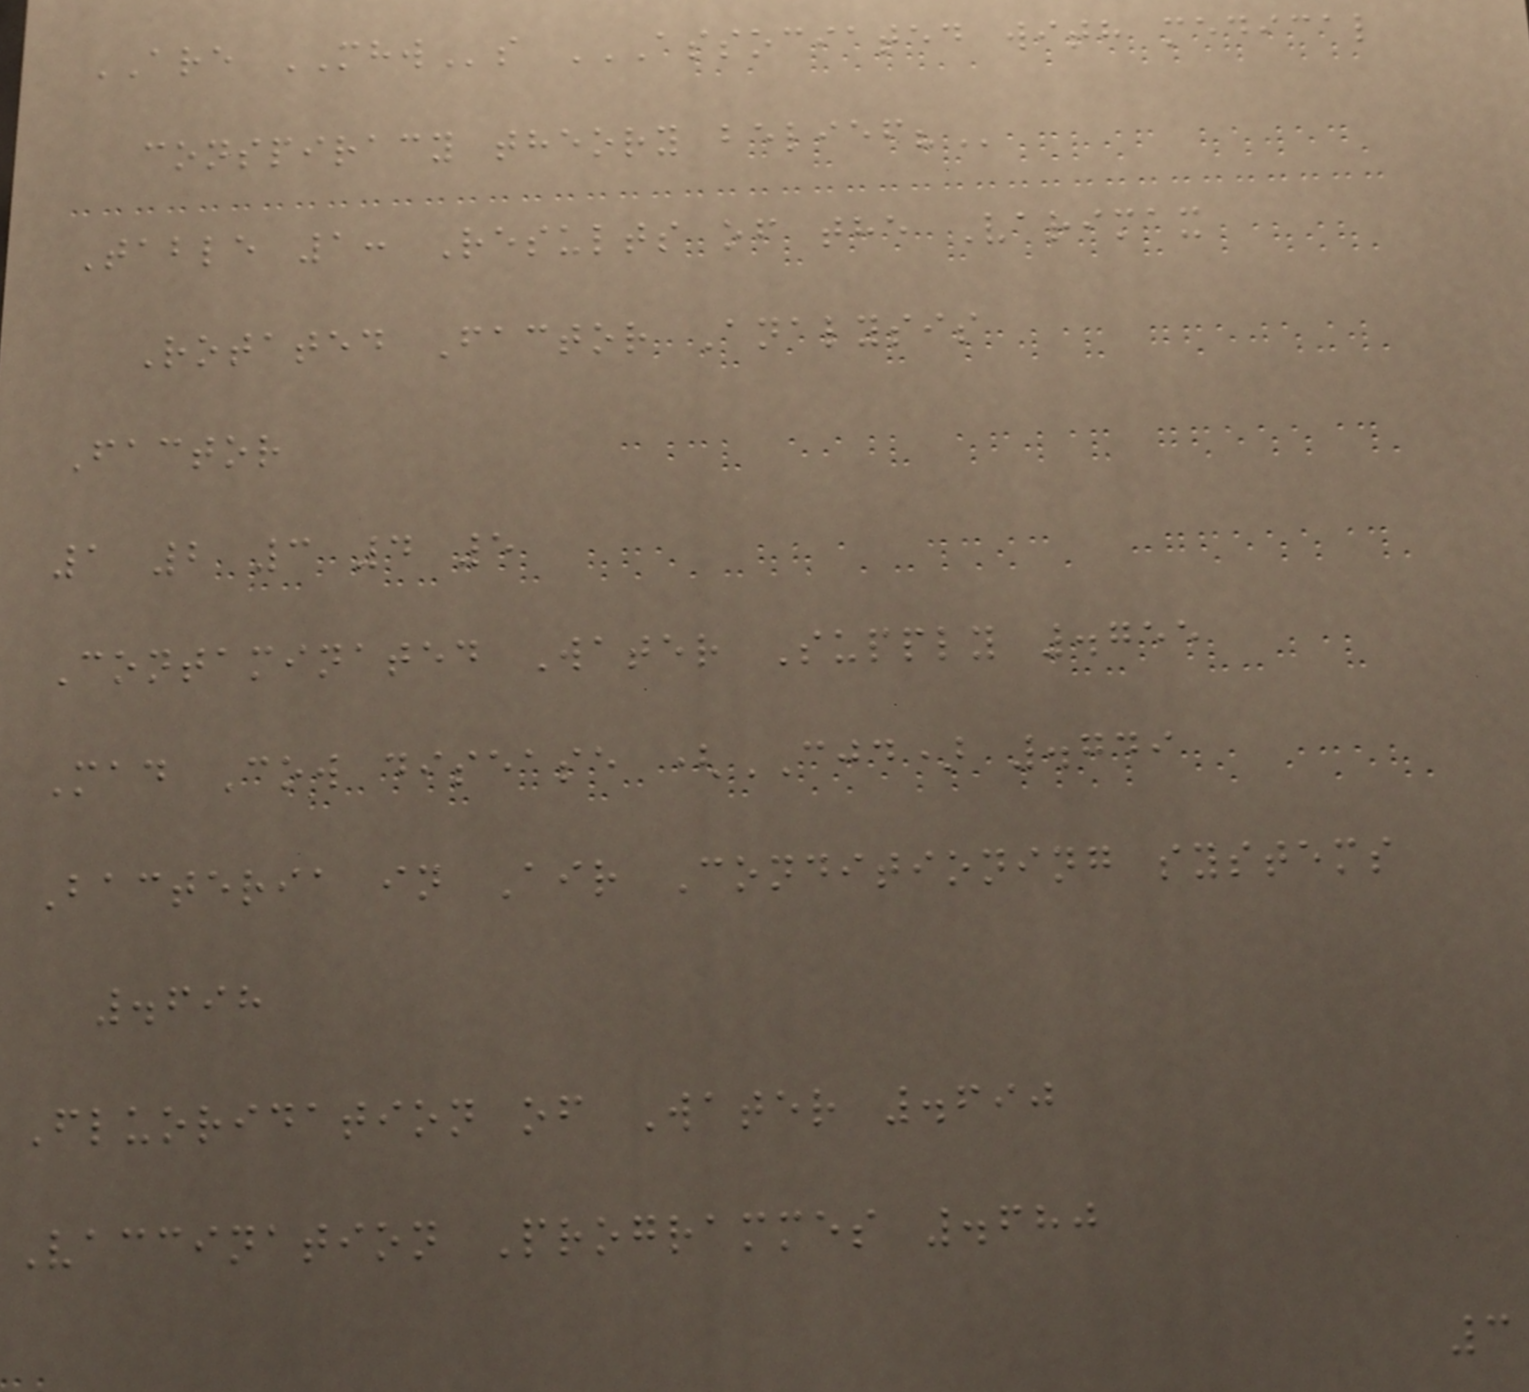ARE MHWs ASSOCIATED WITH MEDICAL
CONSPIRACY THEORY BELIEF?
Table 1: Results of the Varimax
Rotated Factor Analysis
Factor
1 2 3 4 5
Contaminated Water Supply .755
Mad Cow disease (CJD) .749
Bacteria in Air Conditioning systems
.698
Fluoridation of Water .690
Vaccination Programmes .680
3
